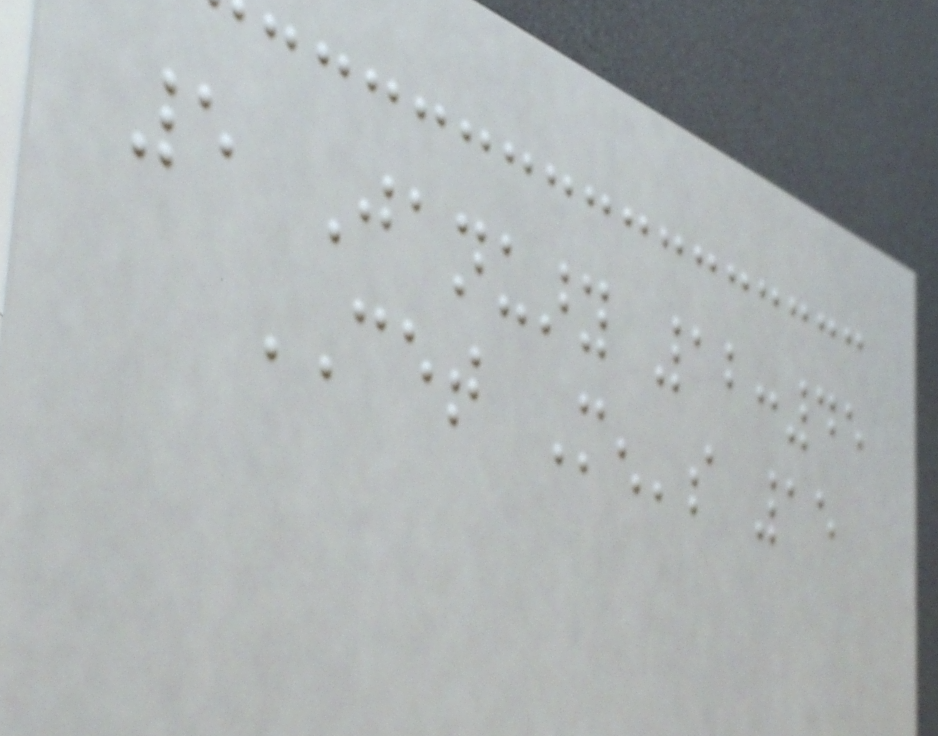5 January 12:45
CET Men's 15
